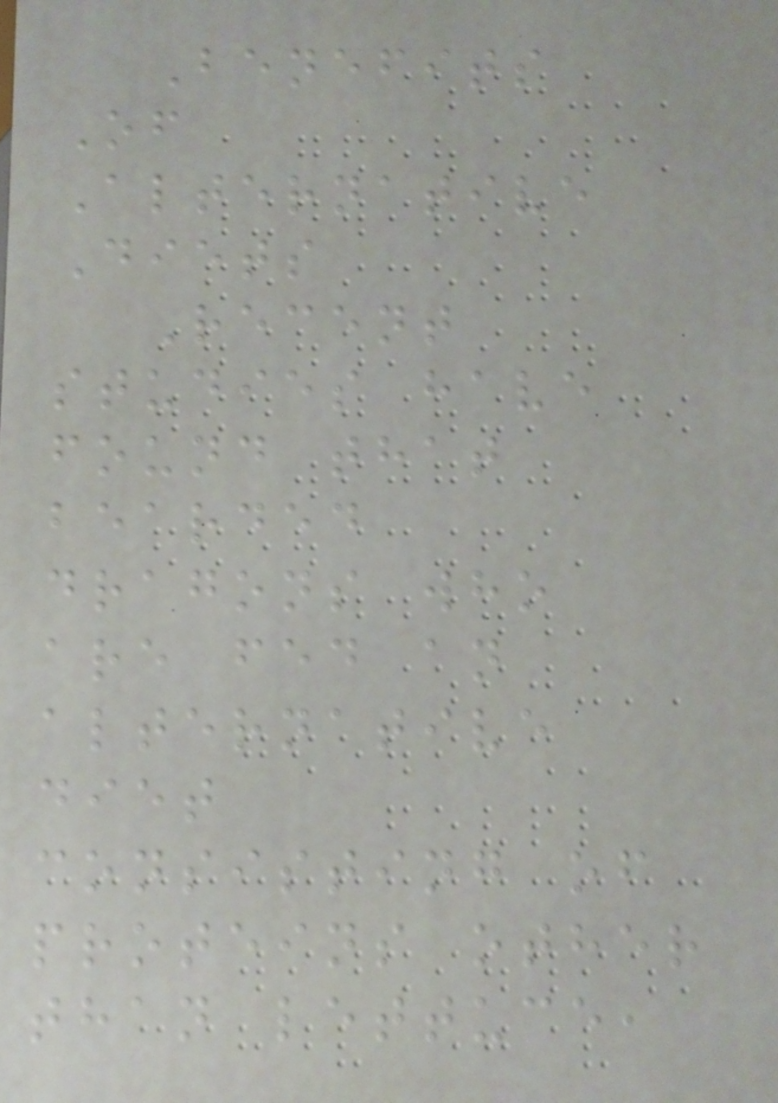Benefits
Of
Alternative
Diets
Recent
studies have
found that
bearded
dragons who
are fed an
alternative
diet
consisting of
proteins other
than lettuce,
